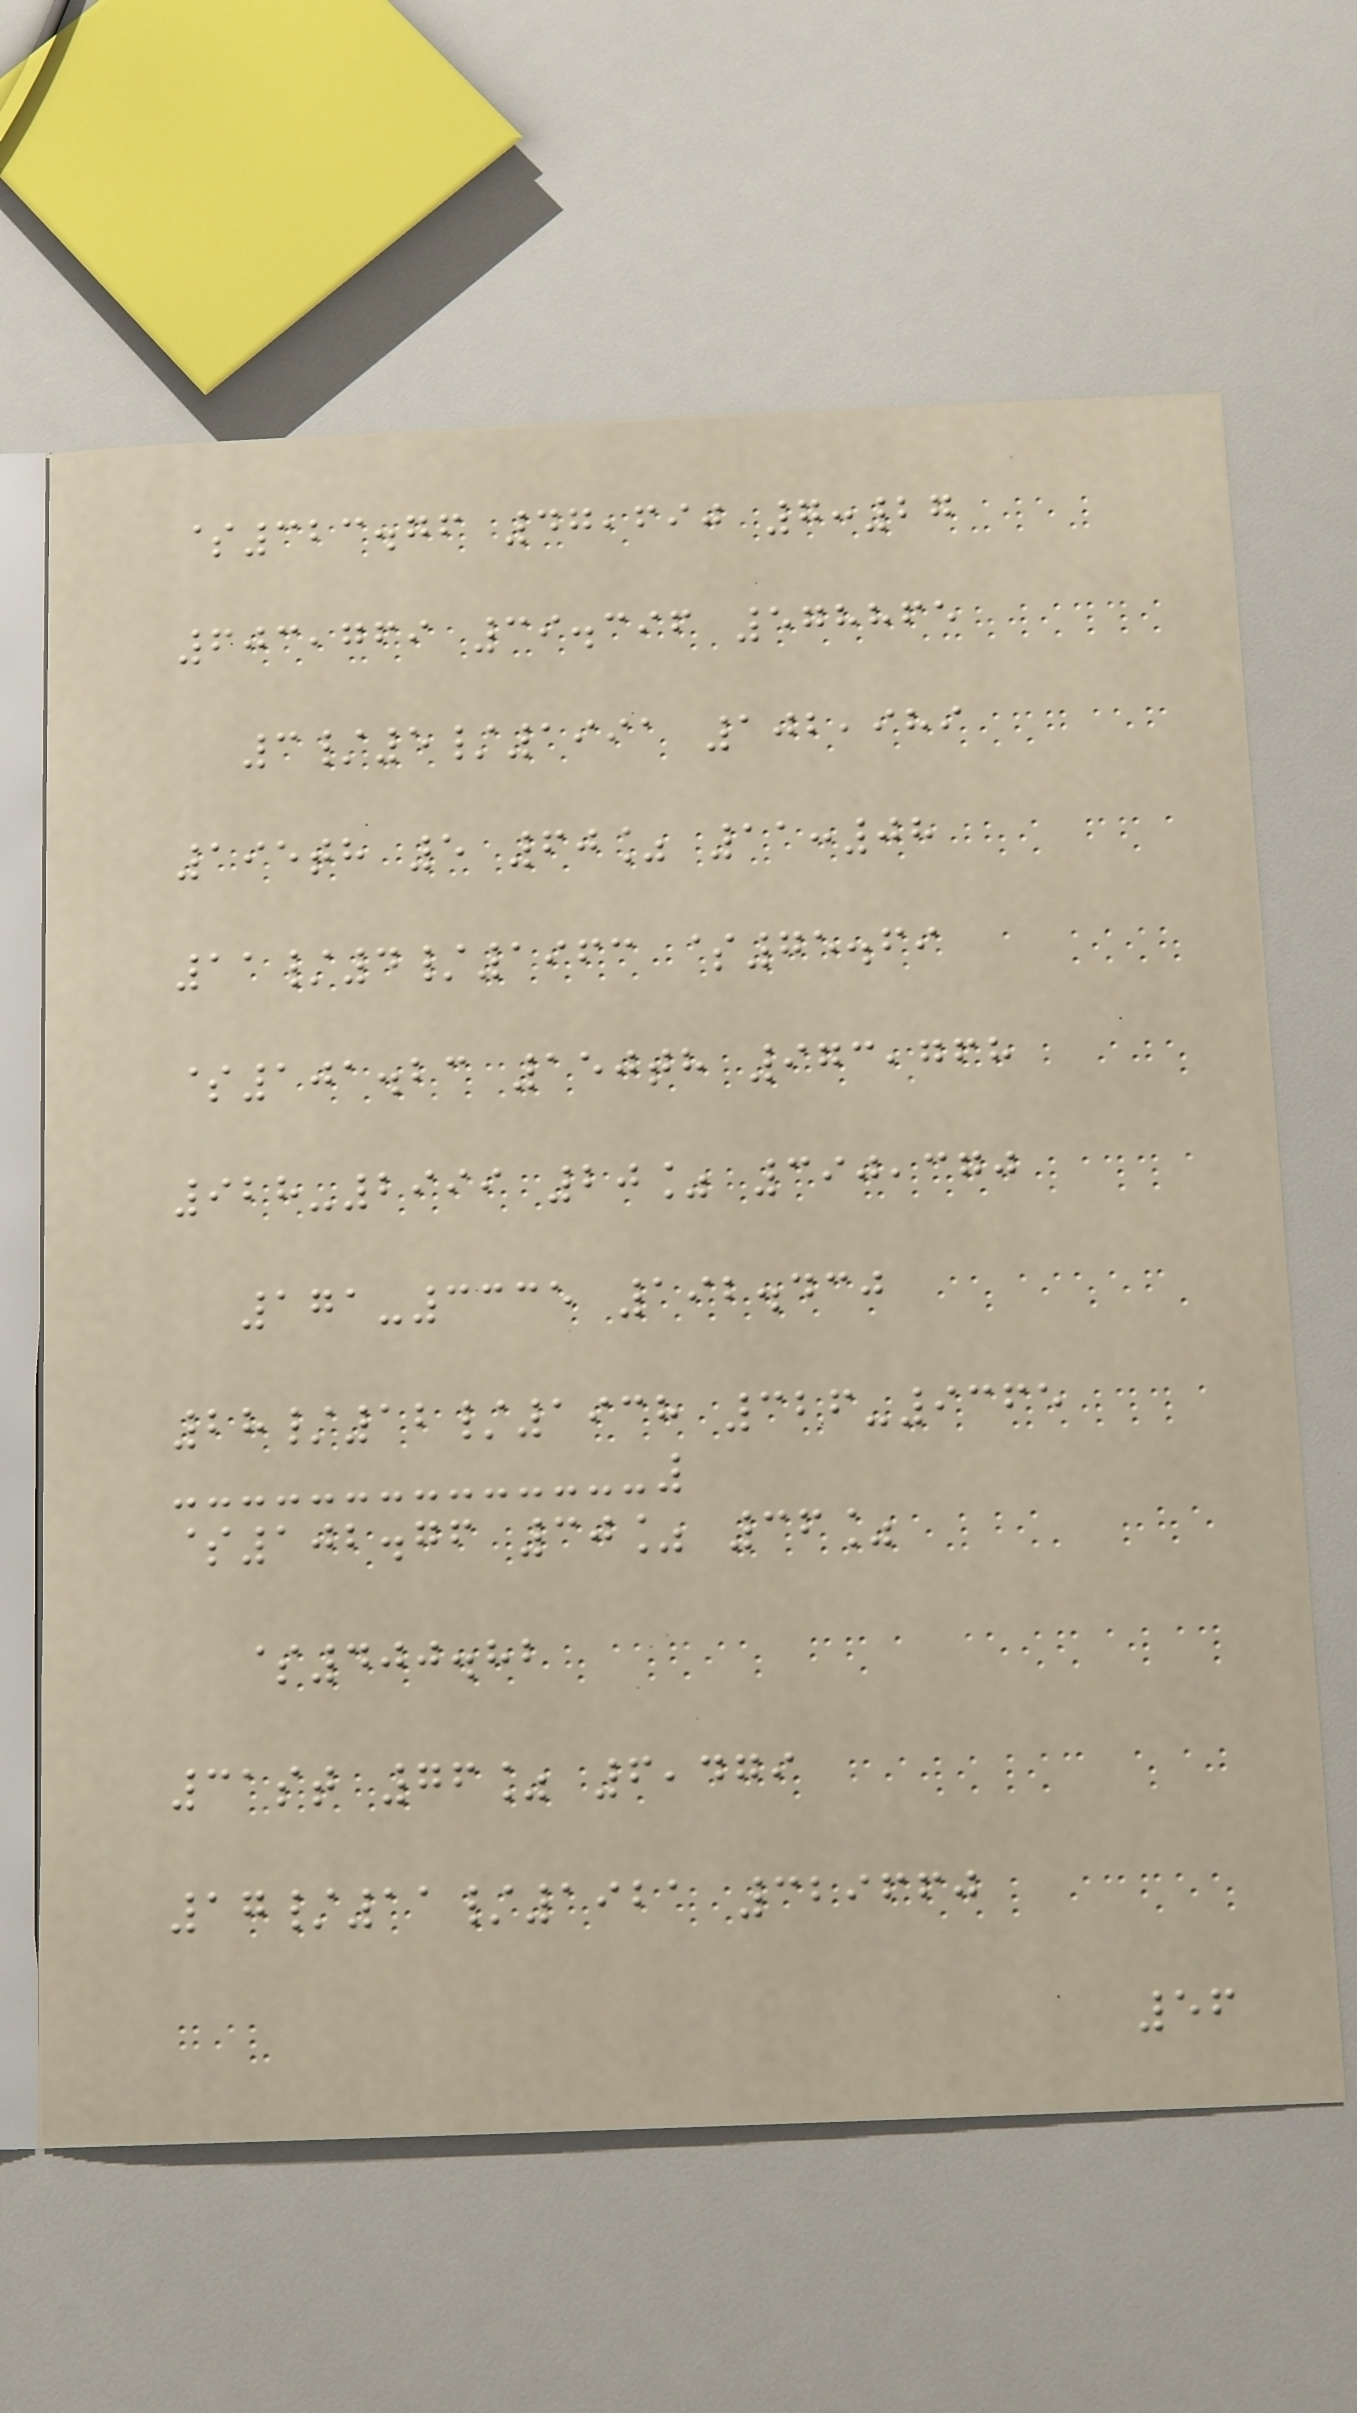$323.76 47,690 7:27
603,769 39.396 578865
3/5/1991 102,989
195th 5 60% 11:08
11/4/1963 $75.69
$101.23 150th 973,768
928-2999 20% 390,370
171-3335 192.430
28/12/1938 326-9365
$102.76 30% 36%
$400.82
31st 76% 6,479
17/11/1921 329660
56
